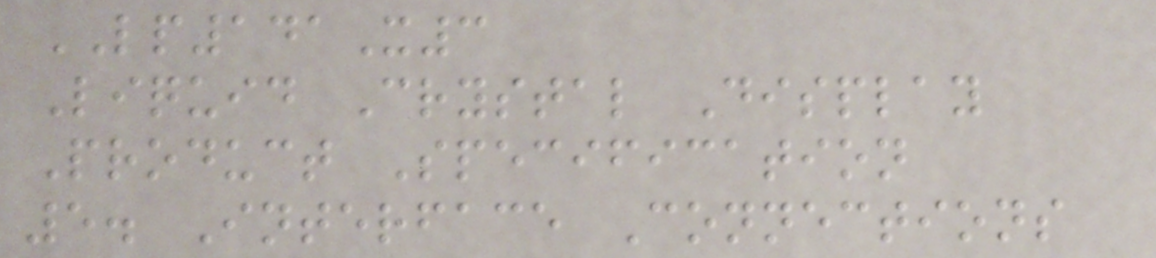LP141X3
Liquid Crystal Display
Product Specification
5. Interface Connections
